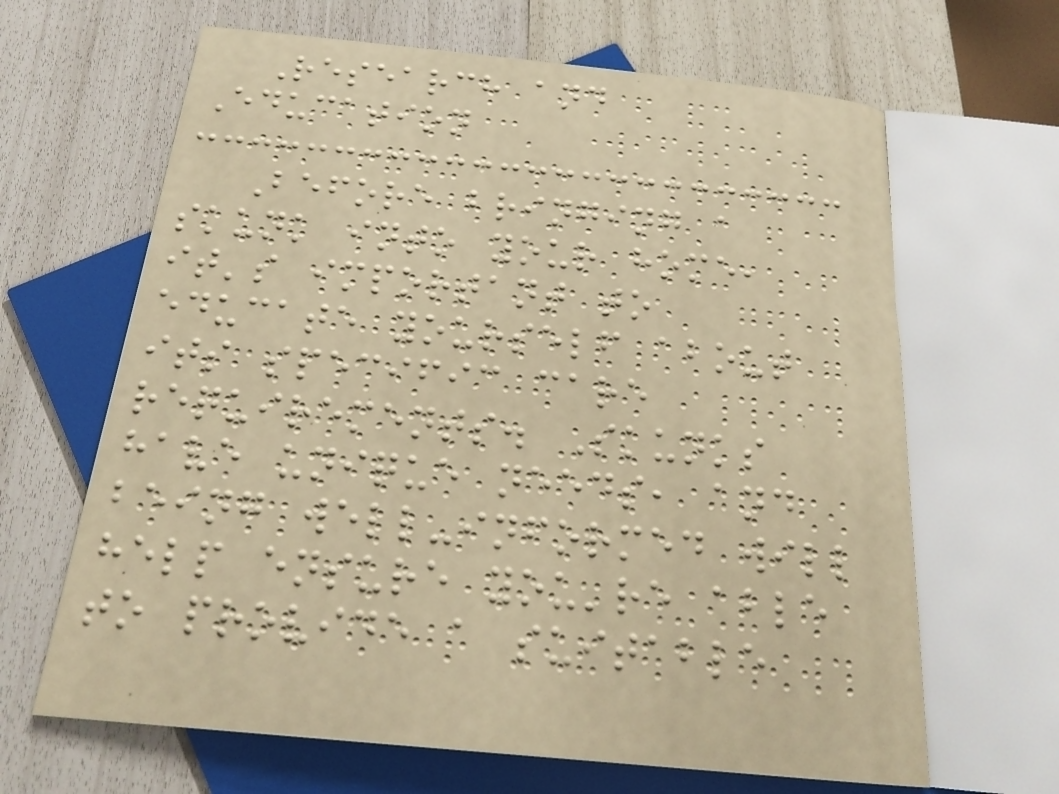Research and
Education
Before bringing a
skunk into your home,
it's important to
educate yourself about
its specific care
requirements. Skunks
have unique needs, and
being well-informed will
help ensure you're able
to provide a suitable
